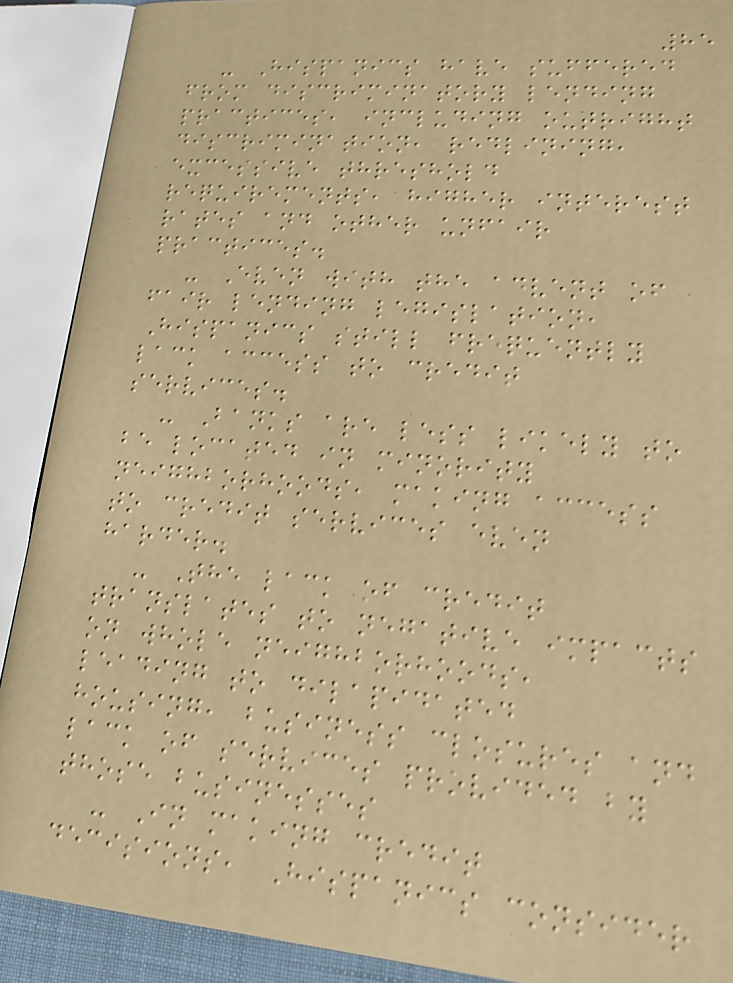85
- Hispanics have suffered
from discriminatory lending
practices, including outright
discrimination, redlining,
excessive threshold
requirements, higher interest
rates and other unfair
practices.
- Even with the advent of
fair lending legislation,
Hispanics still frequently
lack access to credit
services.
- Banks are less likely to
be located in minority
neighborhoods, making access
to credit services even
harder.
- The lack of credit
translates to negative impacts
on whole neighborhoods,
leading to dilapidated
housing, business closures and
lack of services provided by
those businesses
- In making credit
decisions, Hispanics consider
